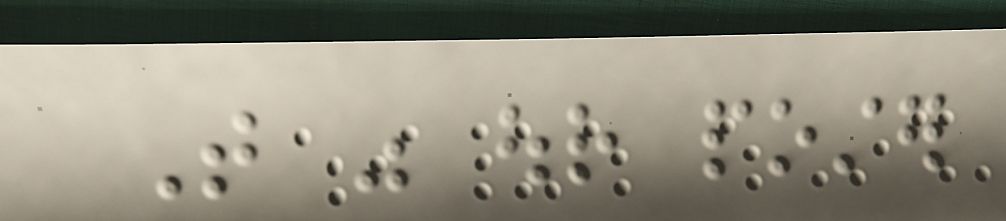That was our poster
